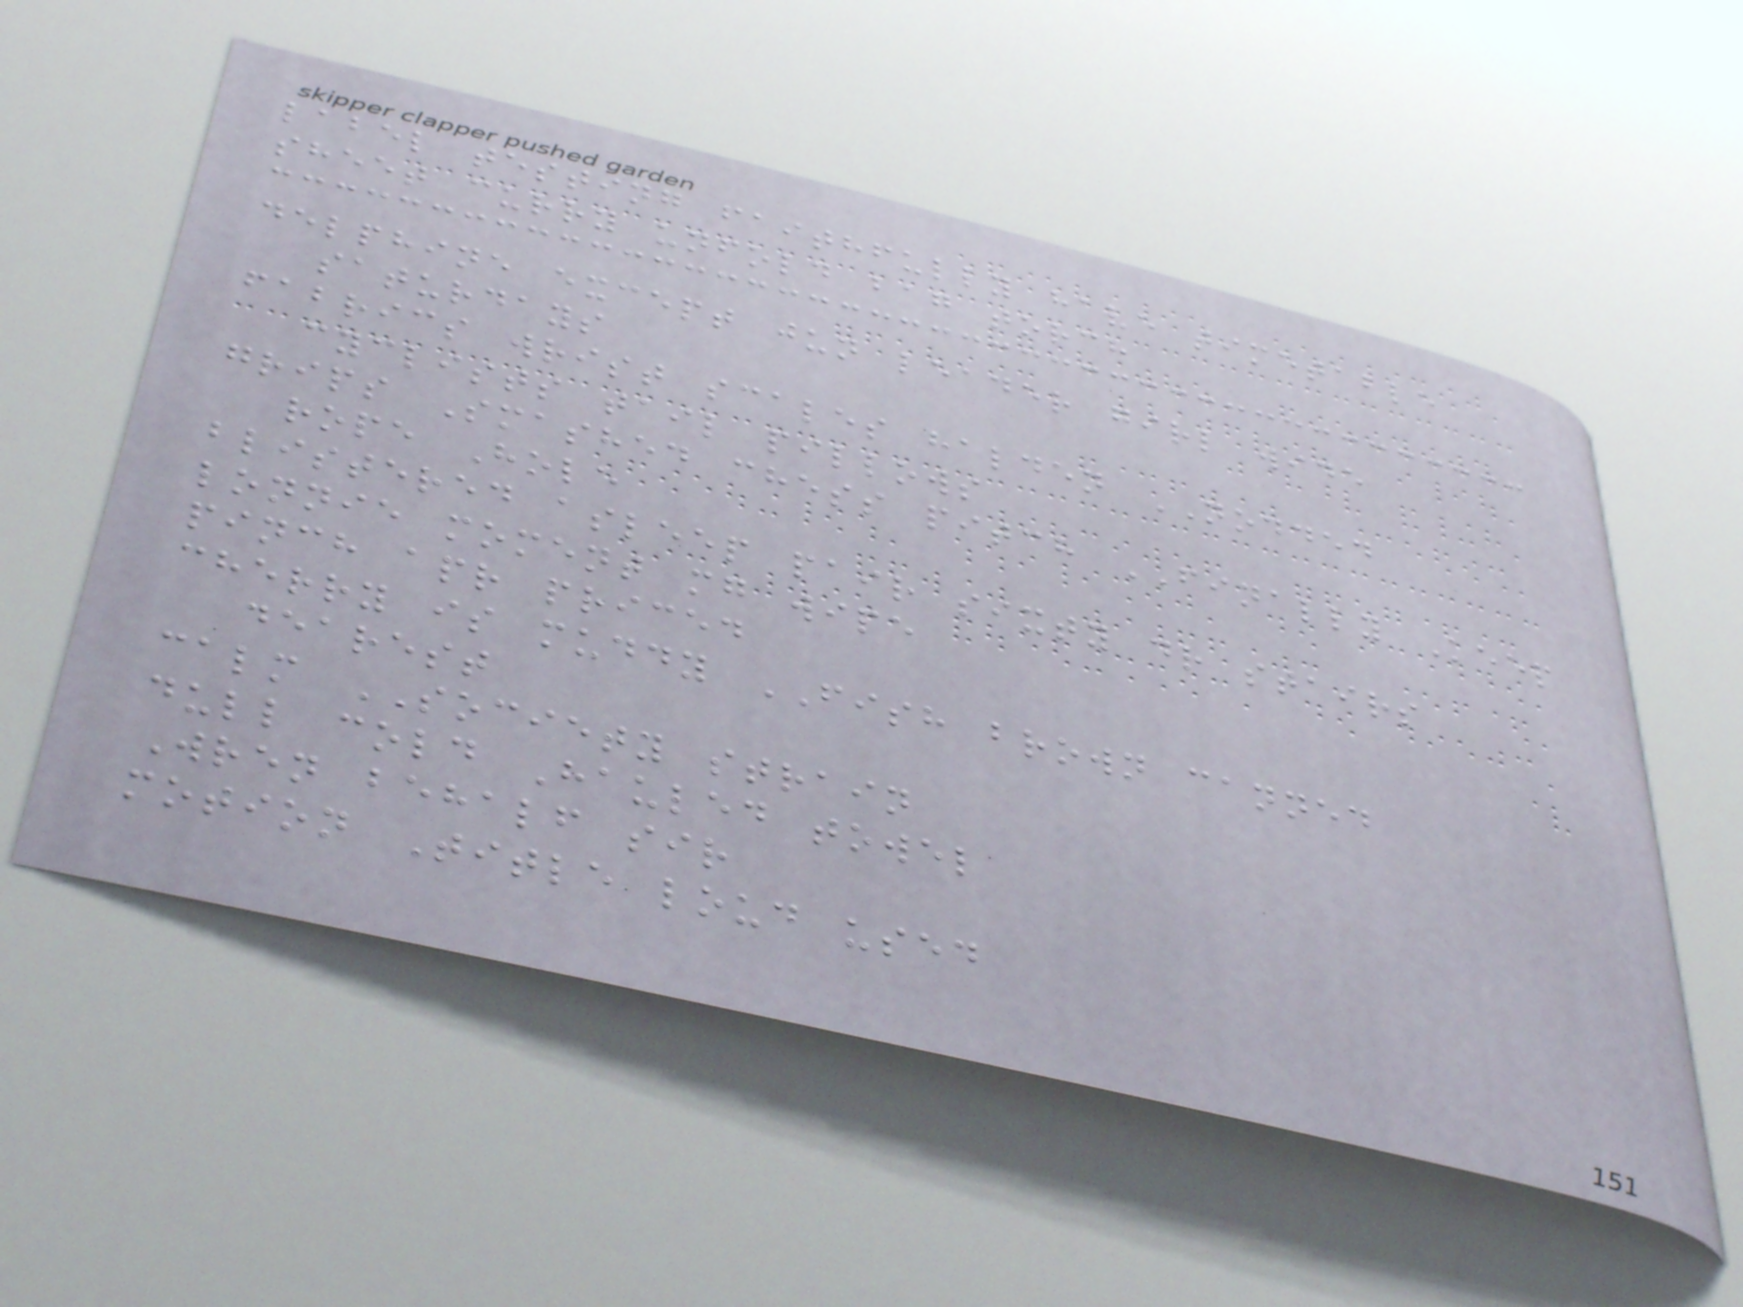label testing faithfully have timetable
sheet curry unfold bag torch
delphine except jun leader girl wide
saturdays
fabrics wrist scales halden NODDED
cyclists tail pillows
grips Smashed chess pitch FINALLY Keep
rope Hole
blistered asleep pair sixty dr stairs
lonnie moment mg wipe
pinch apr priced
cherry is muddy FISH brown canned
dearest
calm SOCIETY strain
dull cold Hauled towel
Wren behalf sir
motion Title loud used
